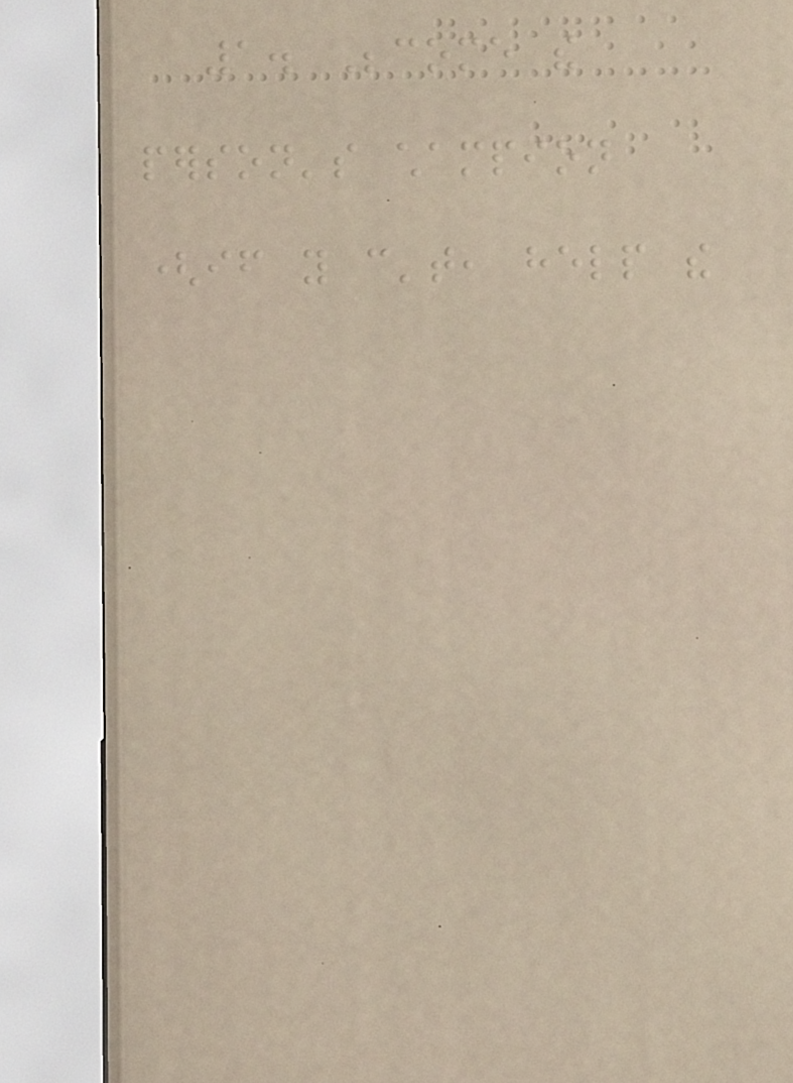1. Become the
person's champion
(if you can't, help the
